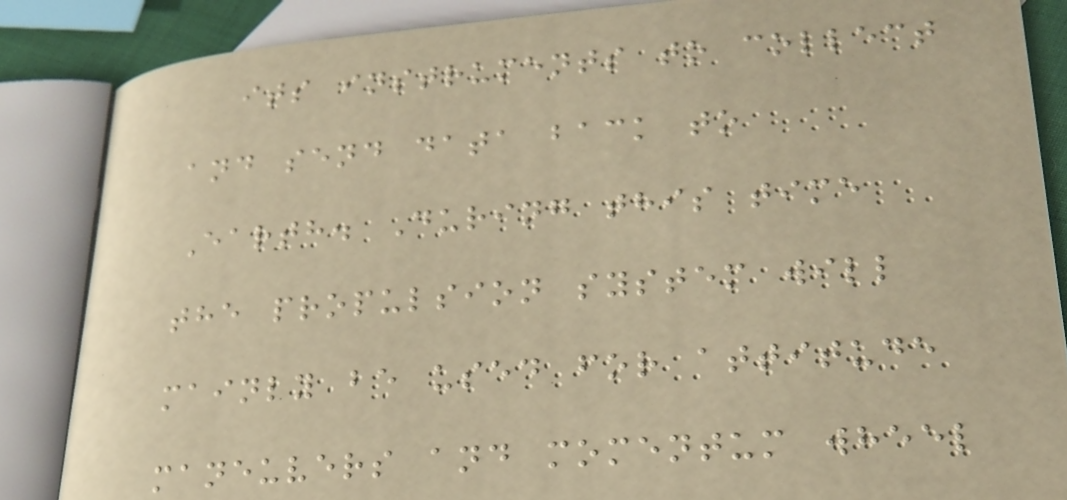its instruments to collect
and send data back to
Earth. During this time
the propulsion system will
mainly be used for attitude
maneuvers and momentum wheel
